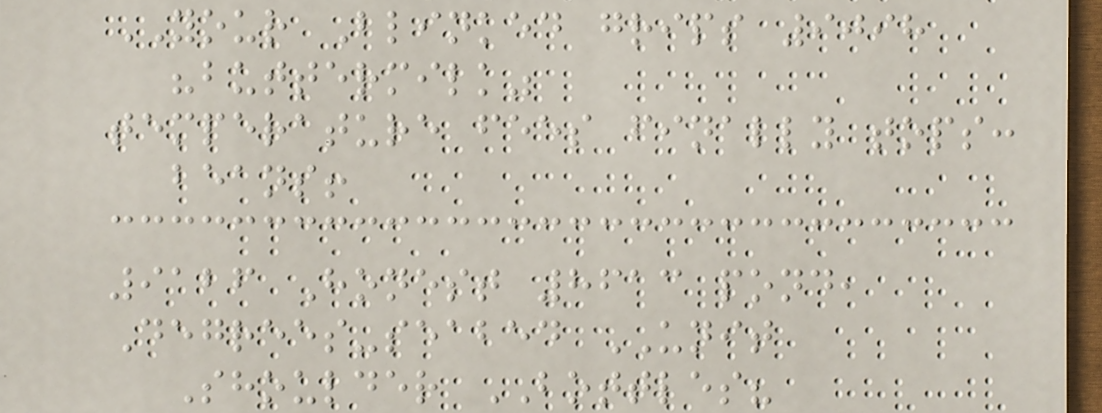YOUR Blinked grips 9098
"buttermilk"
temperature fees finally tops:
beans!
9126 Honest 8613 pond,
Degrees-seabed UNIT
Shoulder BOTTLES?
